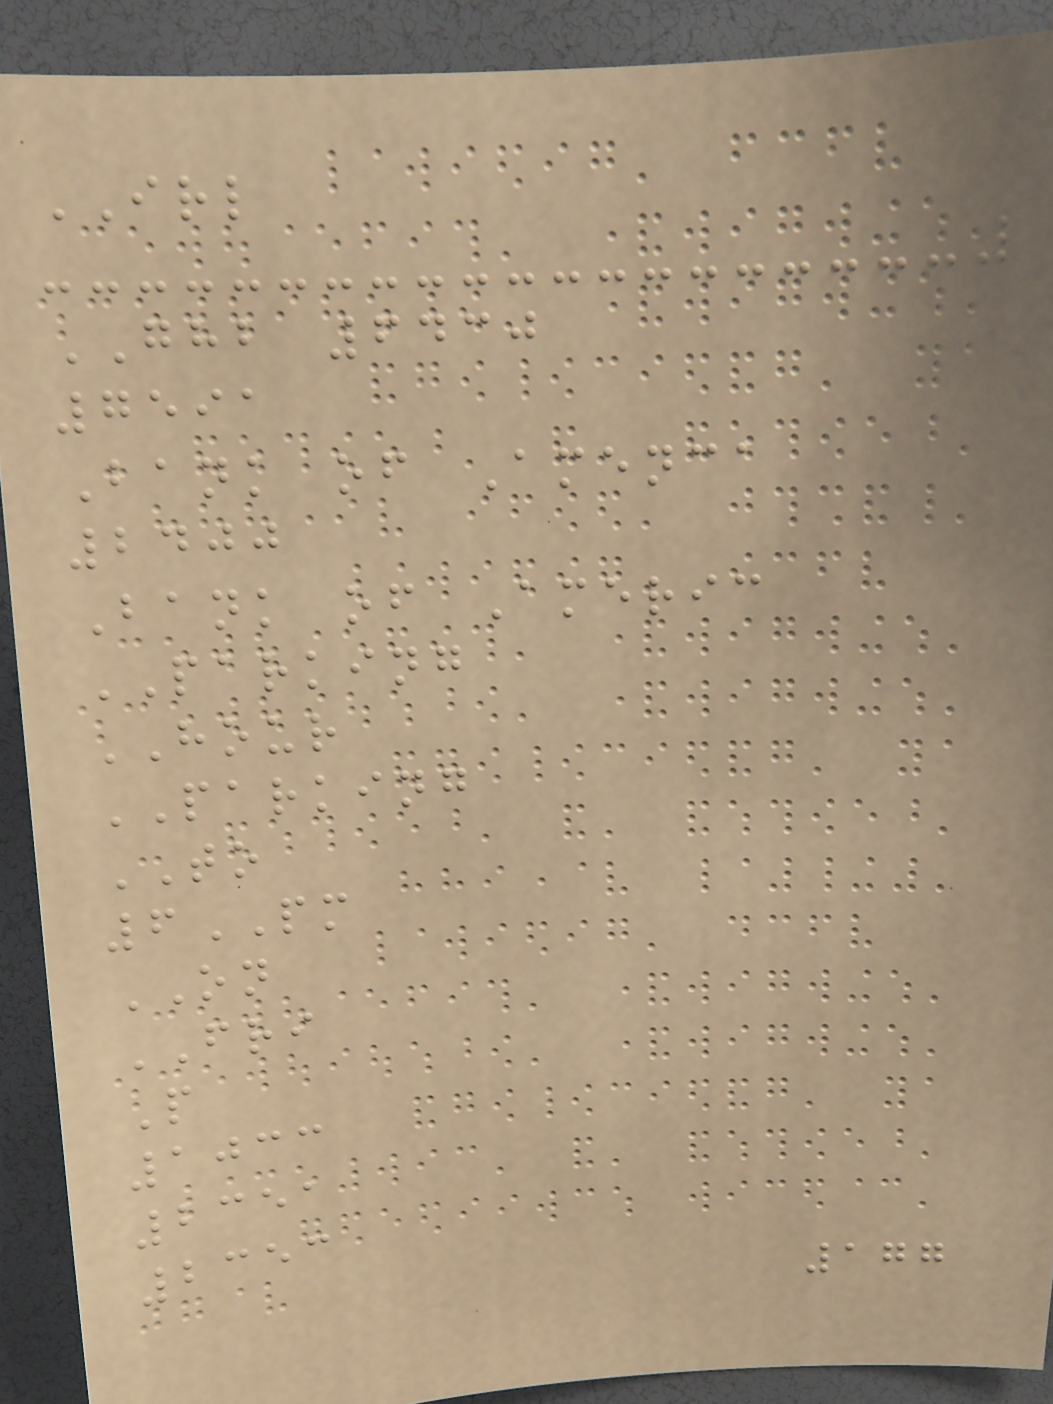IRL
GHB 6430
7591
Bank of Amenca
2400
Bank of Americ
PARKING
HOUR
PARKING
TO
6PM
ON
FRI
P
1033
2351
2353
177
